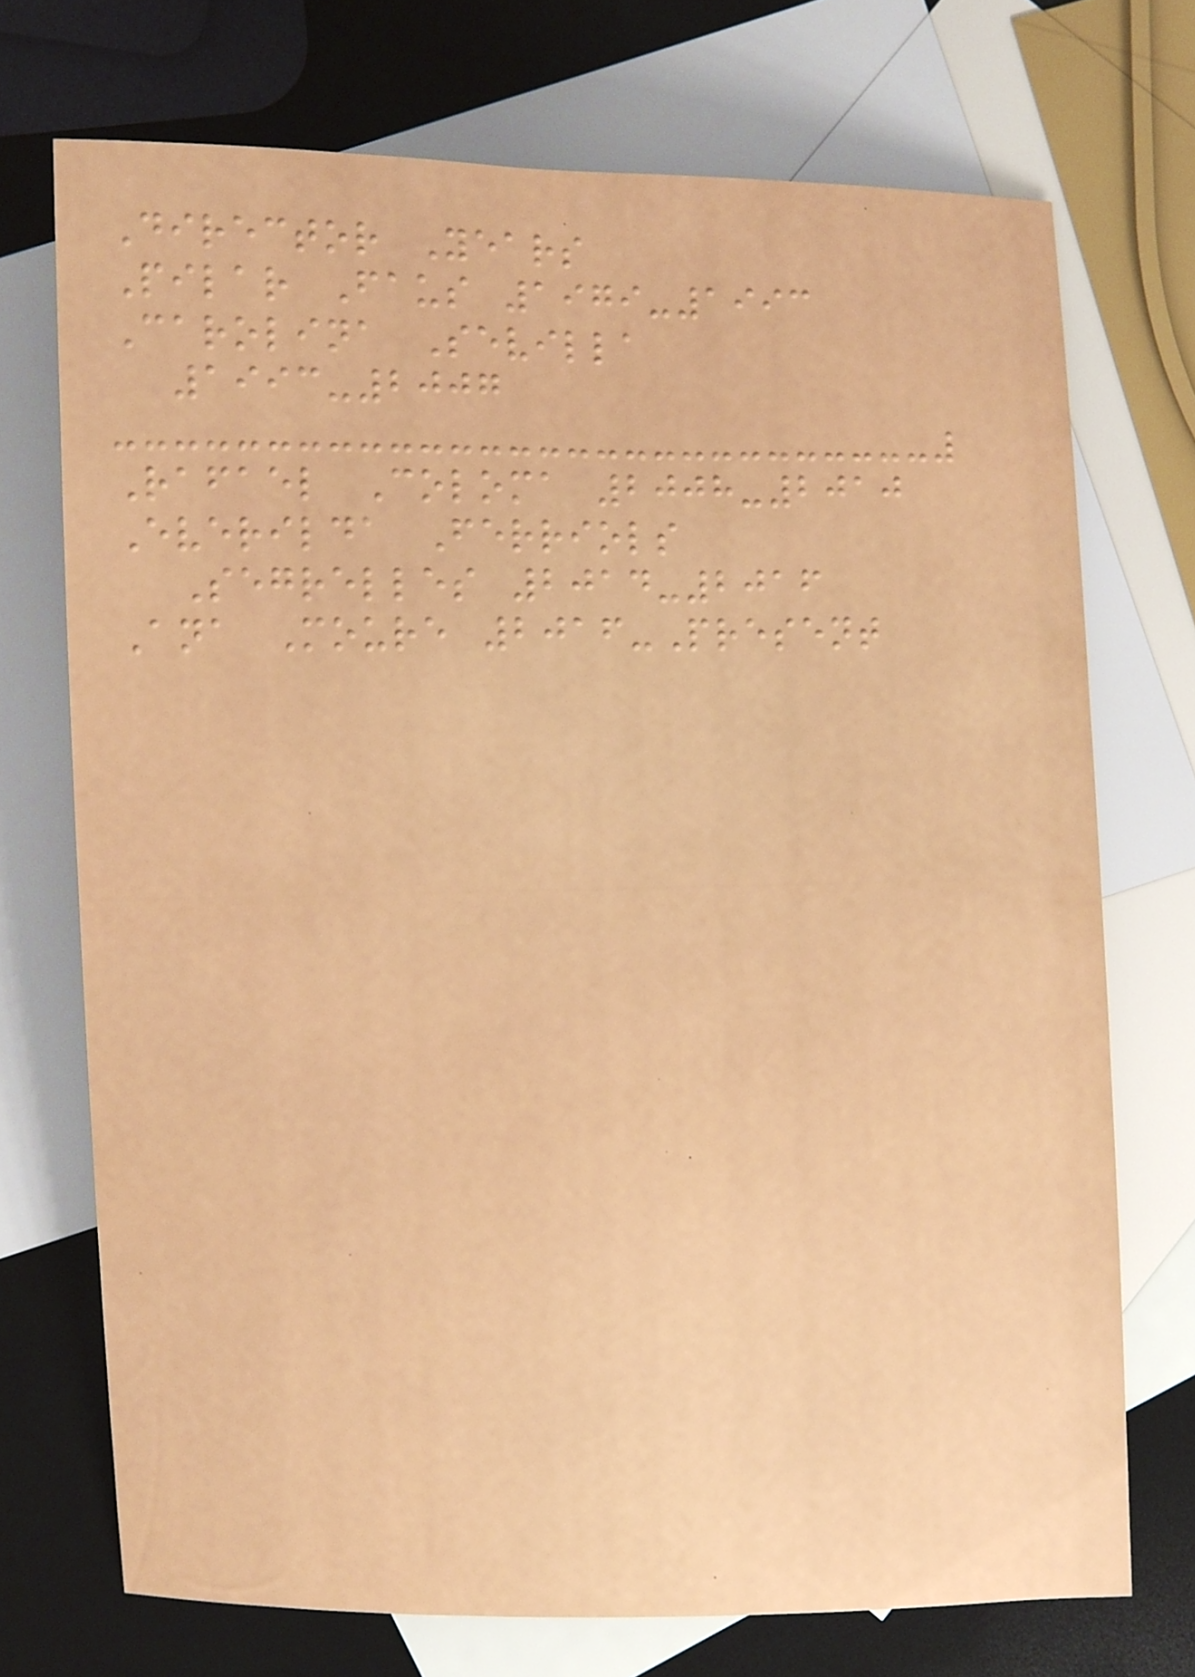Director Years
Pilar Faus 1979-1993
Carolina Sevilla
1993-2007
Rafael Coloma 2008-2010
Everilda Ferriols
Segrelles 2014-2016
Ana Moure 2016-Present
